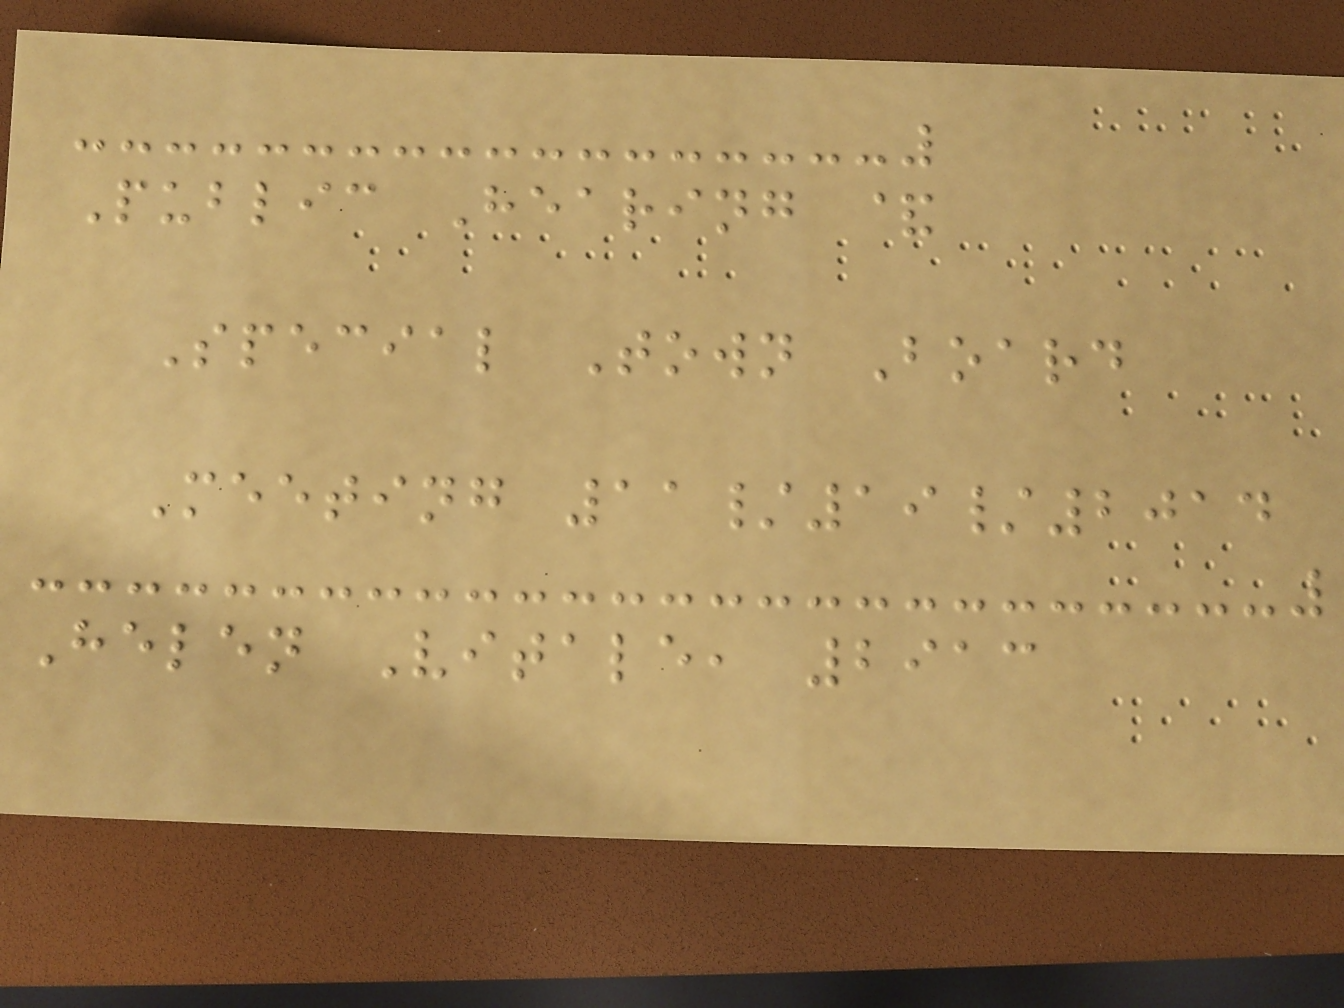Public Hearing &
Special Town Board
Meeting 11/19/2014
Helen Vitale, 2913
